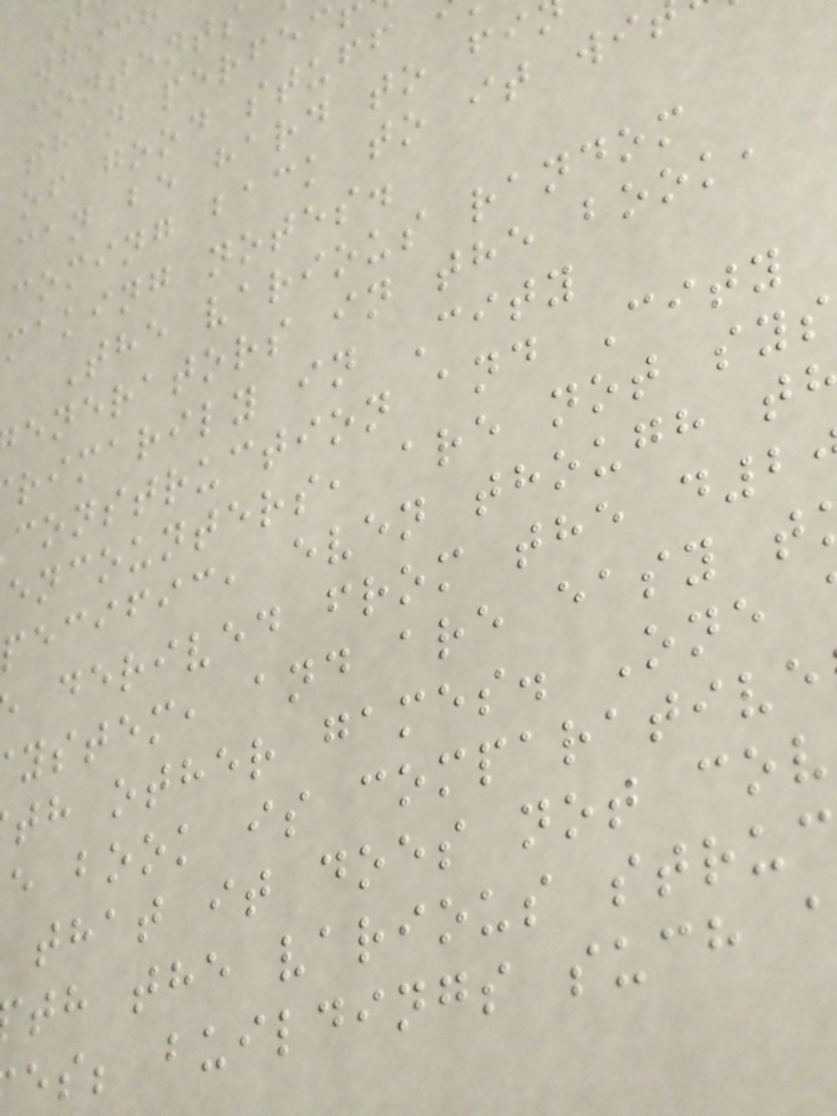contents
than perfec
of good stuff
can be hard to fi
coming back to it wi
making notes.
The various random
enerators in the book,
rimarily in City
construction and City
encounters, are not sys
pecific, even though t
derived from the d2
ystem, and are easy t
th other games. One
e book is comparative
that it does not cov
th the various struc
es; buildings such
